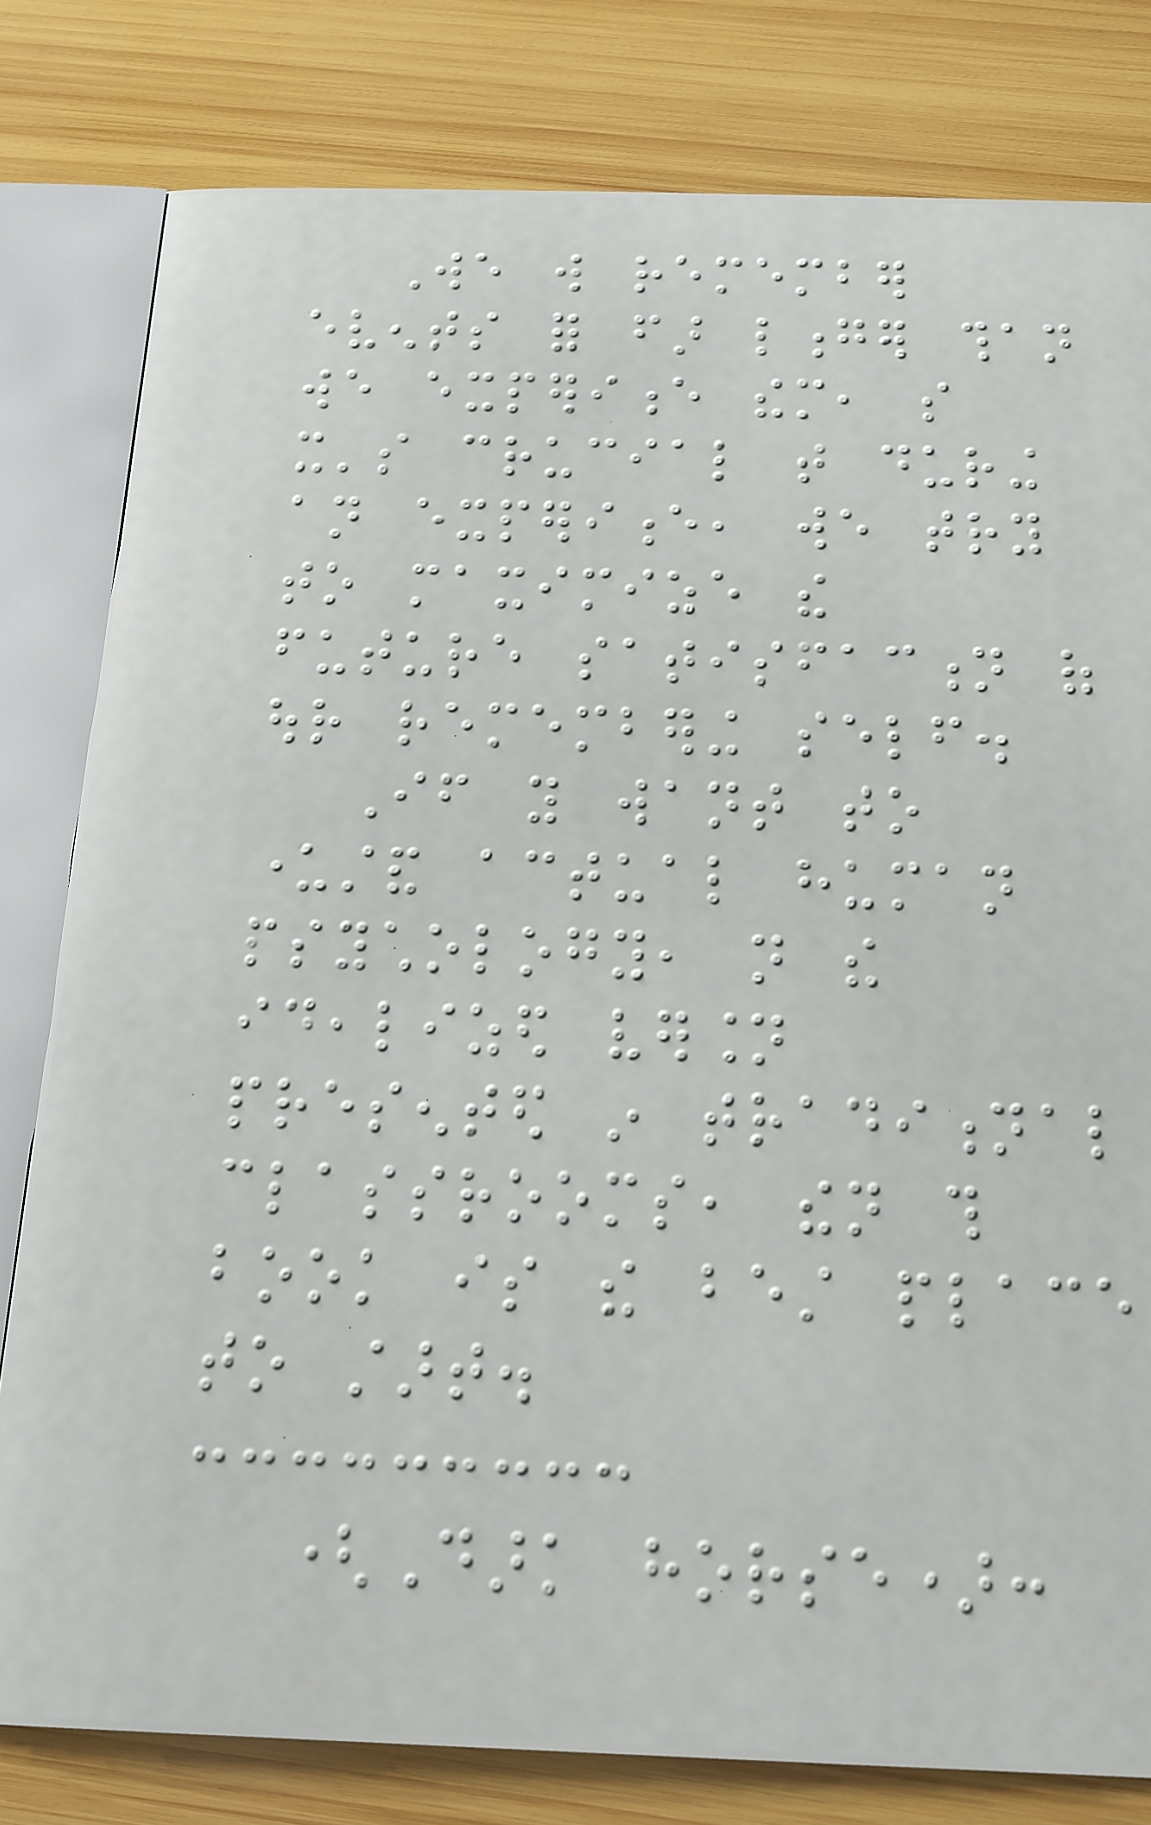We will remember
events for far longer than
we experience them, so
it's crucial that during
an experience, we try
to maximize the
future satisfaction of
our remembering self.
If you want to
understand actual human
psychology, not the
idealized version
presented in traditional
classrooms, then this
book is the best place
to start.
(Dark horse):
